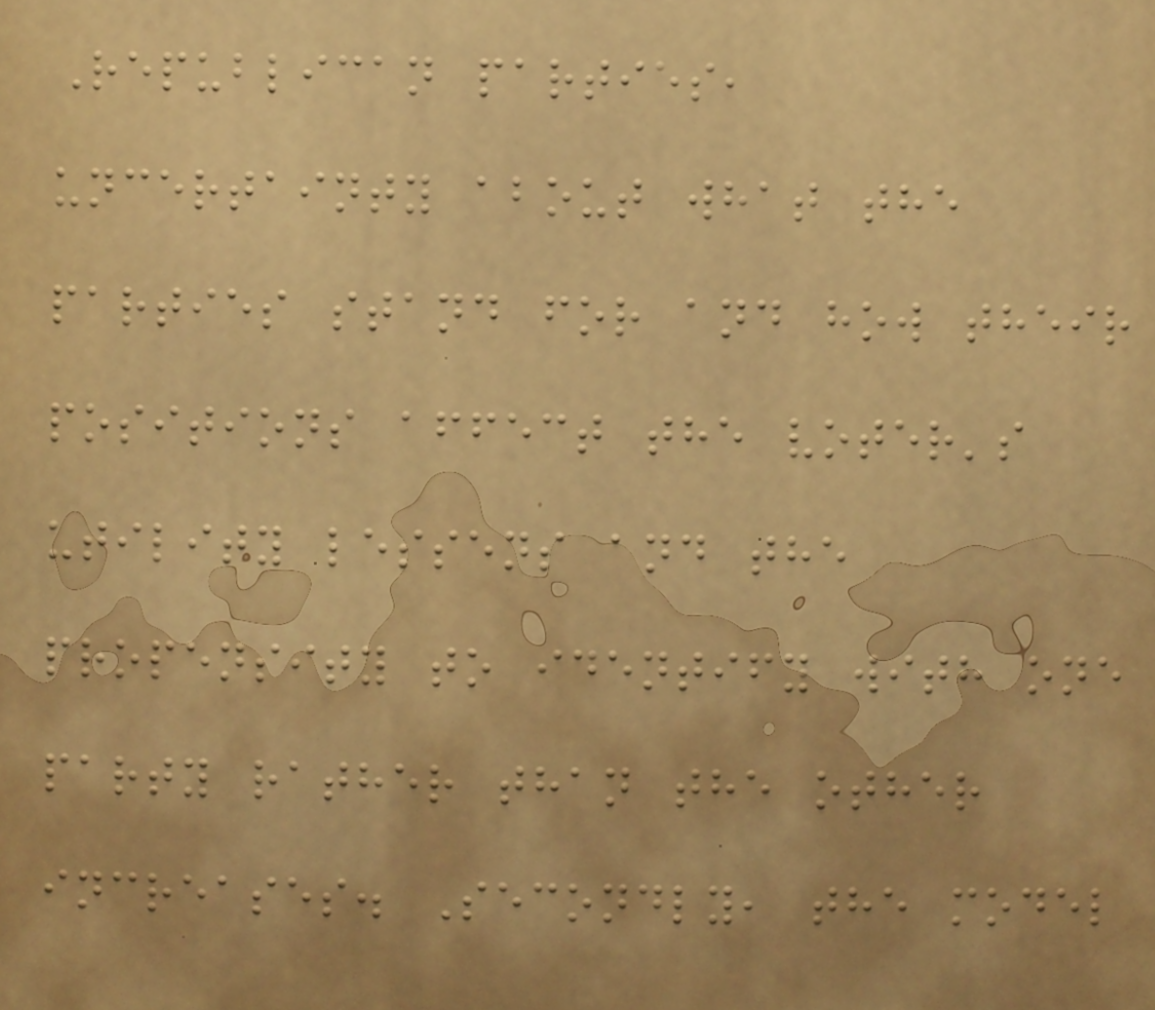Republican parties,
uncertainty about what the
parties stand for and how their
positions affect the voter's
utility lessens and the
propensity to identify with one
party rather than the other
increases. Secondly, the model
